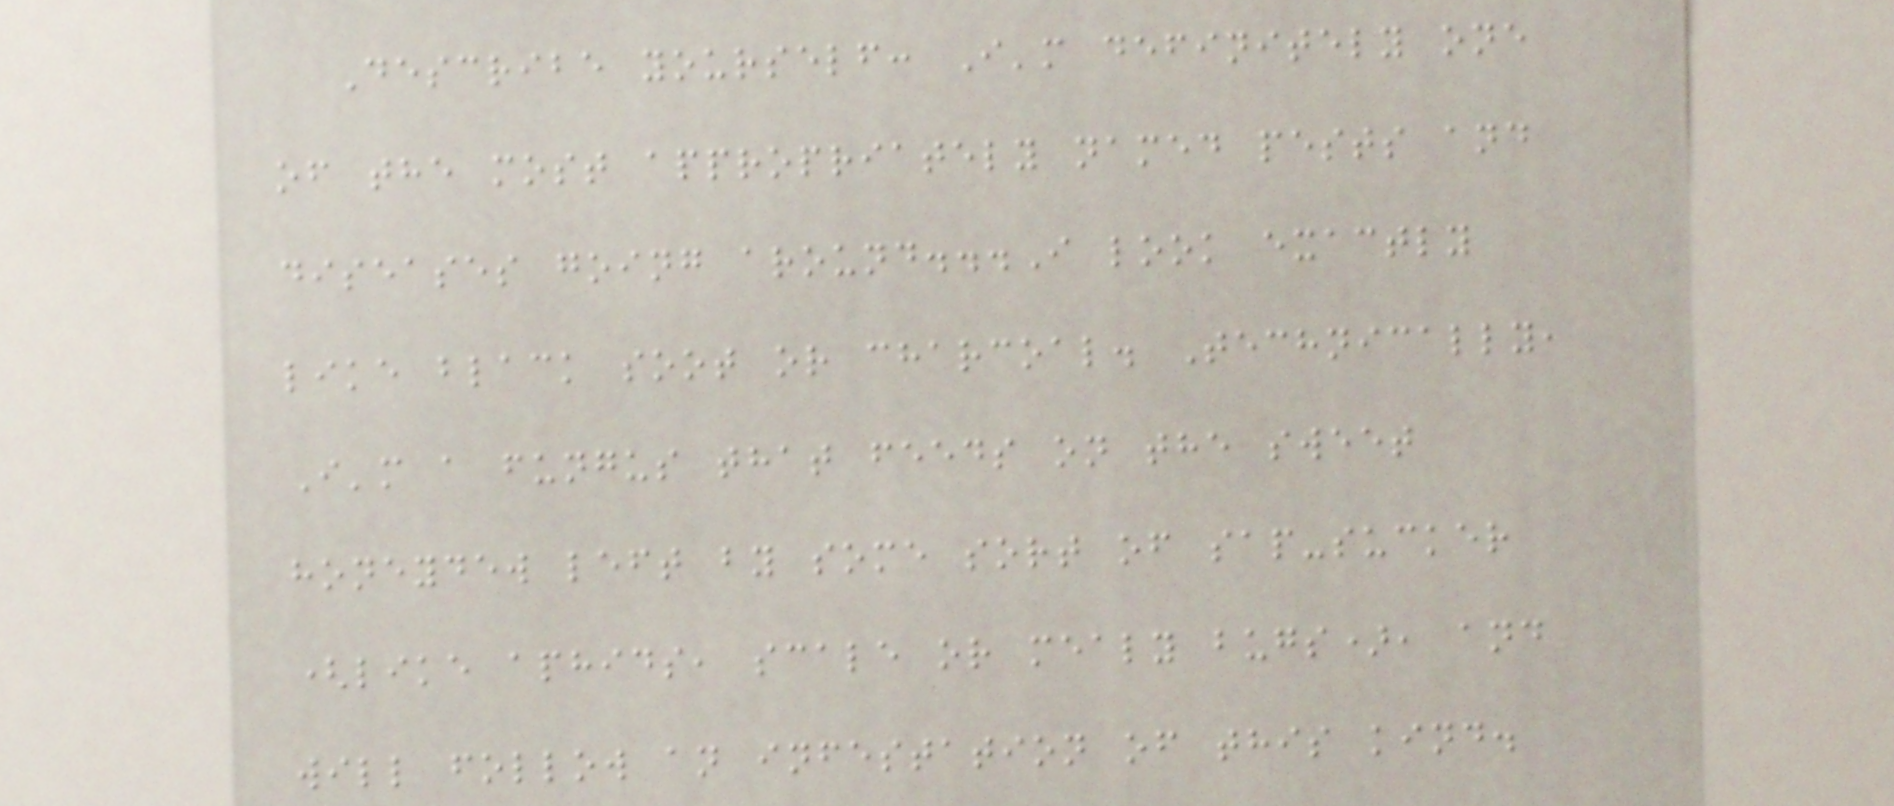Describe yourself: I'm definitely one
of the most appropriately named pests and
diseases going around...I look exactly
like black soot or charcoal. Technically,
I'm a fungus that feeds on the sweet
honeydew left by some sort of sap-sucker
(like aphids, scale or mealy bugs), and
will follow an infestation of this kind.
